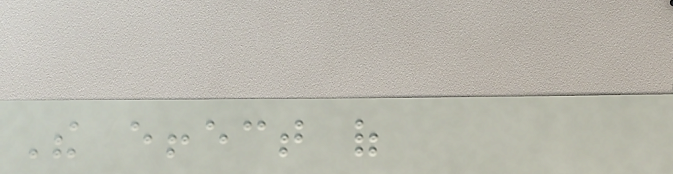The effect of
